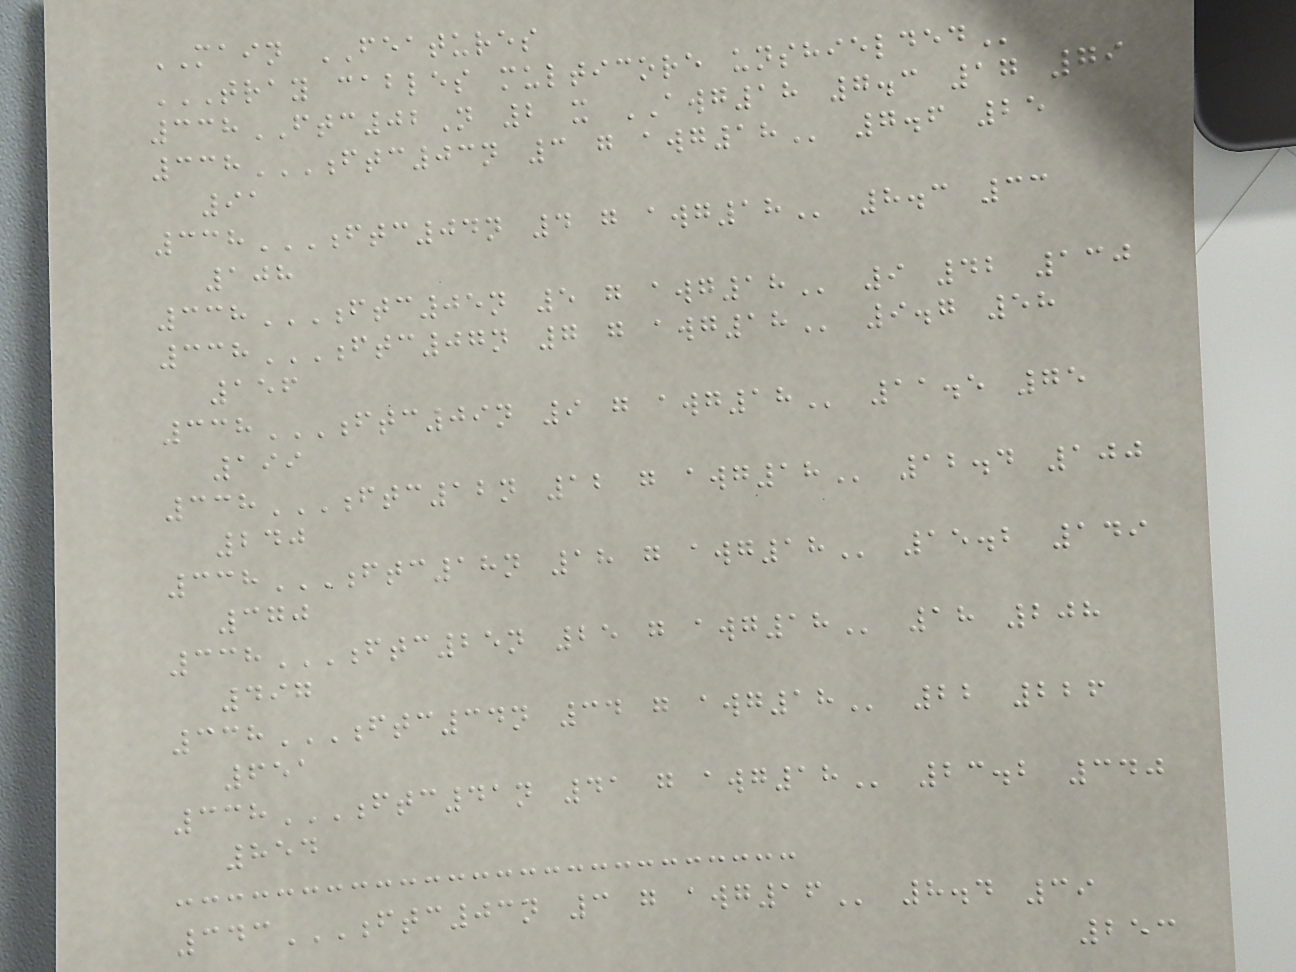MAIN FEATURES
TRAY CABLES MULTICORE UNSHIELDED
338FTC02N 2 x AWG18 7.3 17 79
338FTC03N 3 G AWG18 7.6 25
91
338FTC04N 4 G AWG18 8.3 33
108
338FTC05N 5 G AWG18 9 42 130
338FTC07N 7 G AWG18 9.7 58
156
338FTC09N 9 G AWG18 11.5 75
199
338FTC12N 12 G AWG18 12.4 100
240
338FTC18N 18 G AWG18 15.2 149
370
338FTC25N 25 G AWG18 18 208
497
338FTC34N 34 G AWG18 22 226
651
338FTC41N 41 G AWG18 23.2 340
854
343FTC03N 3 G AWG16 8.4 39
253
